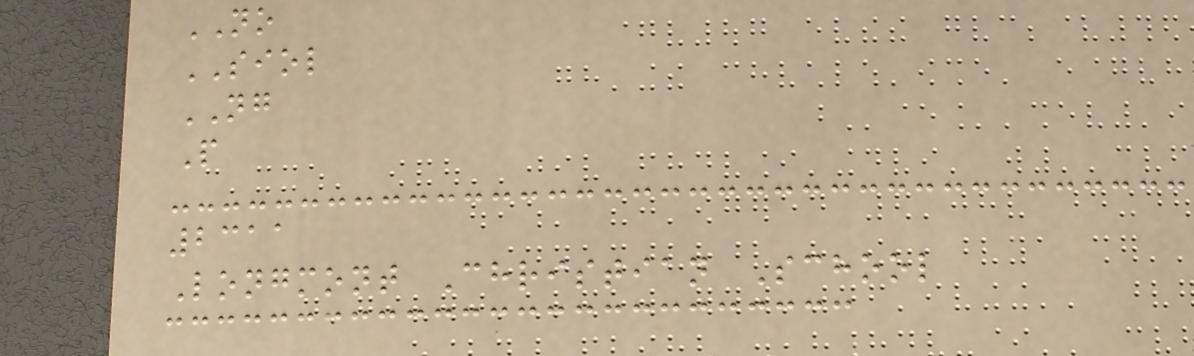NO
SIOL
NG
P
2311
Longmont Christian School
